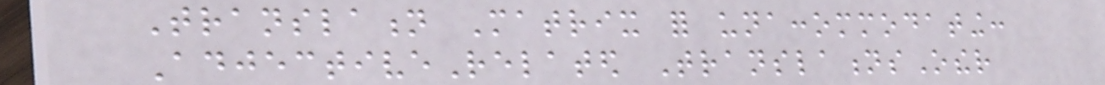Translation Matrix for unaccommodating:
AdjectiveRelated TranslationsOther
